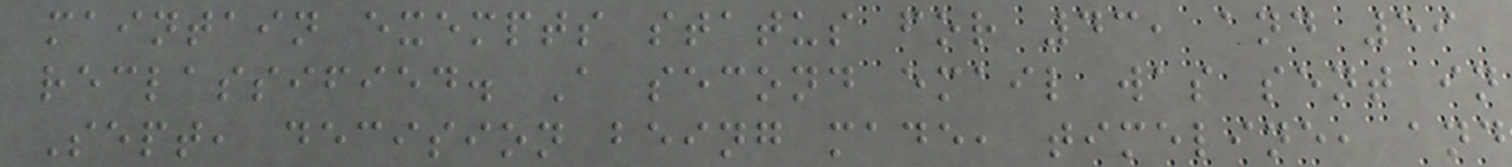maintain exempts status for 43, and 59
reclassified. A second email was sent in
Sept, decision being made, timeline, and
